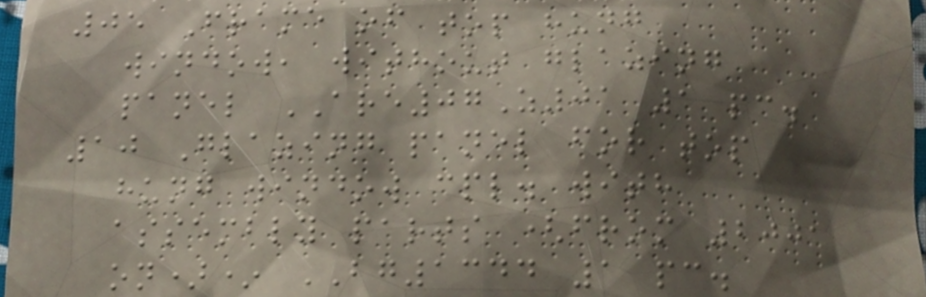05 Frame of top hung
window, without glazing
panel ARE07Z01 1 pc.
10 Glazing panel for top
hung window cpl. with
assembly parts (from 2001
on)* BG1344 1 pc.
